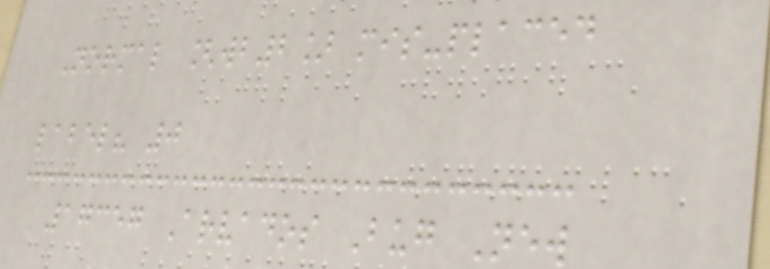Normal [wb2] mis-placed
label? 0
17357 Arvados Bug New
